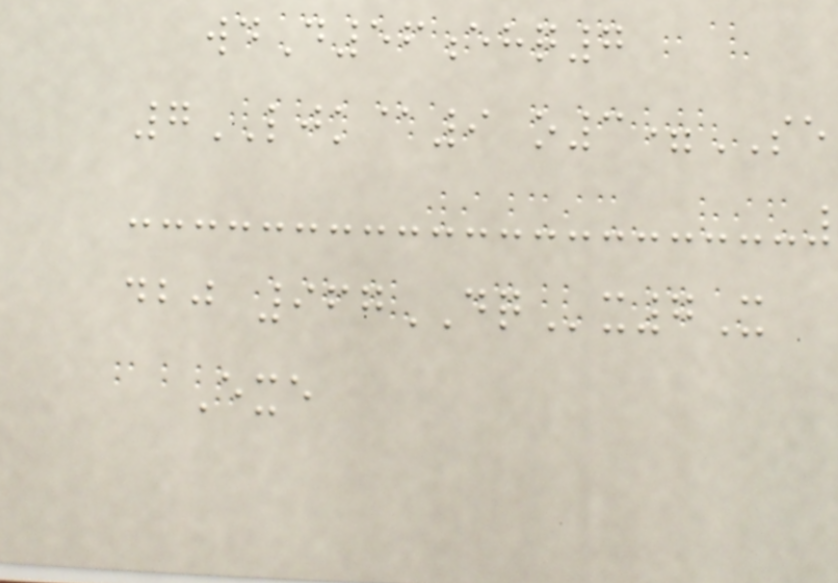wdD56ehq7
7LJK@9 o3=SE
dbj 967DQx7X
Exe
